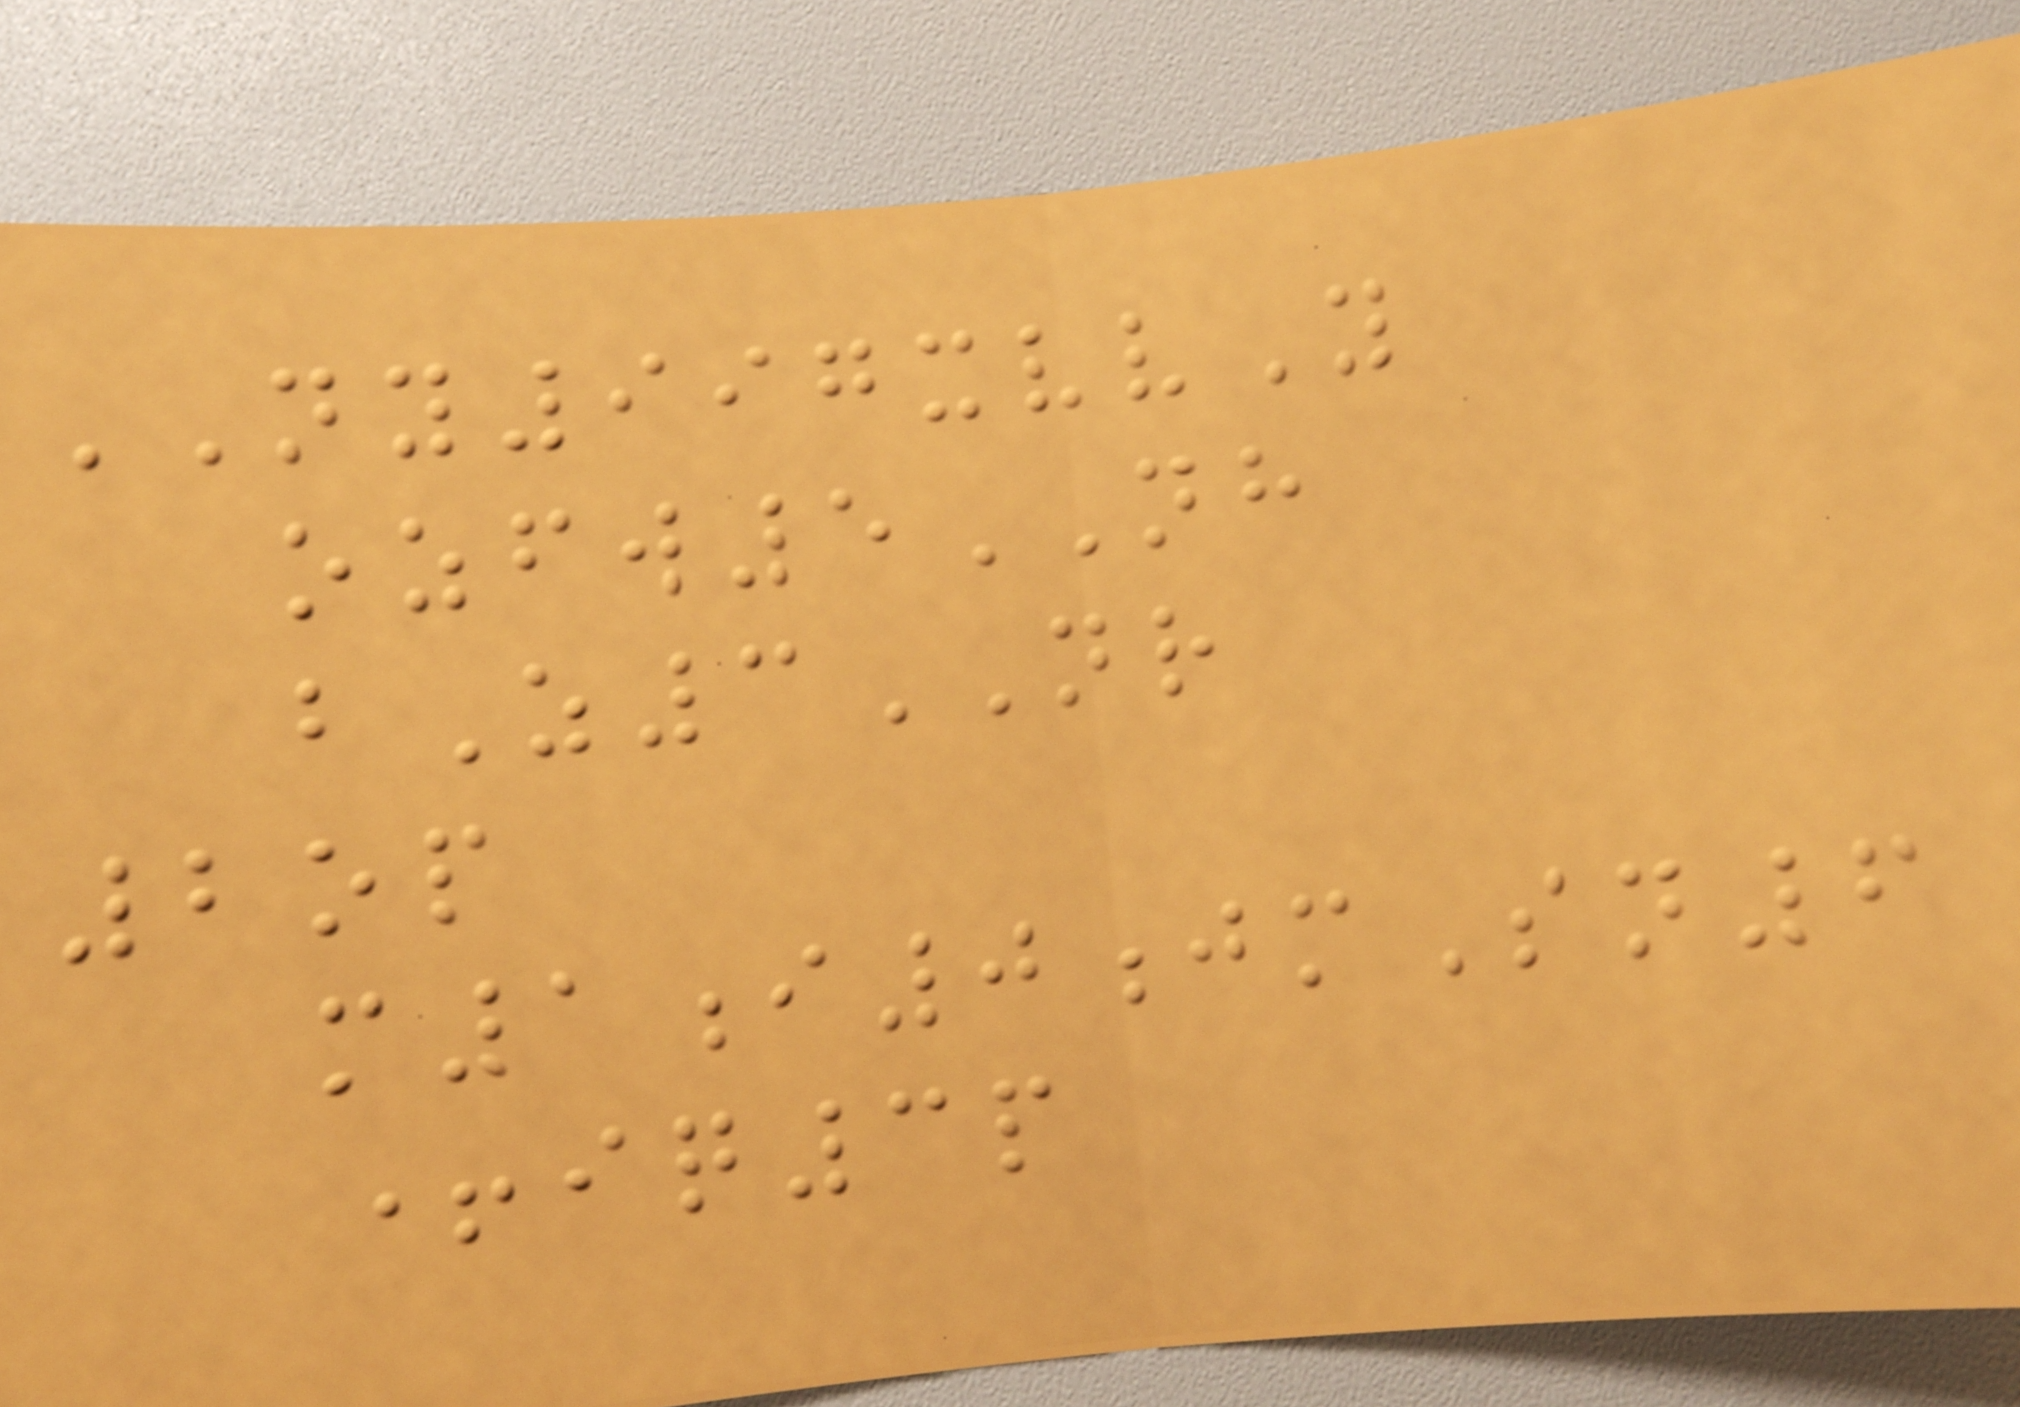NY997xvvY
ozfw5NH
bZ3NR
2op
m1i0jmSn6
+iq3p
